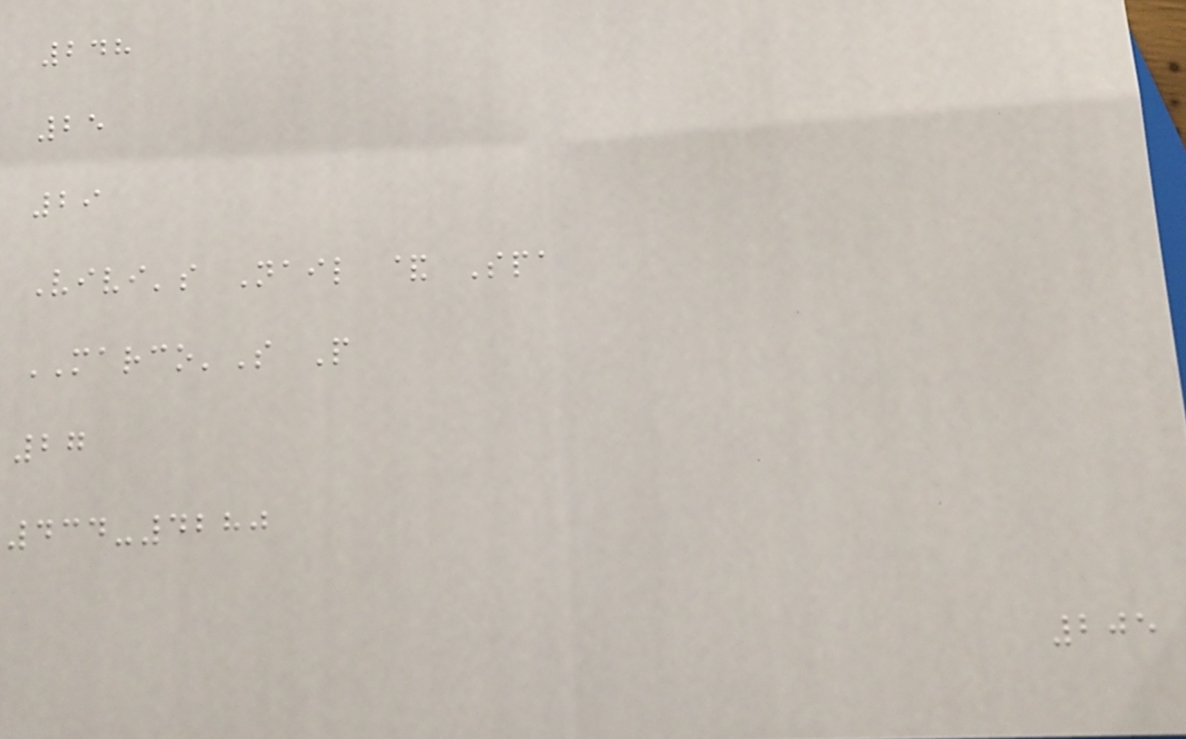248
25
29
Vivi's Nail & Spa
MARCO'S P
27
434-4280
205
